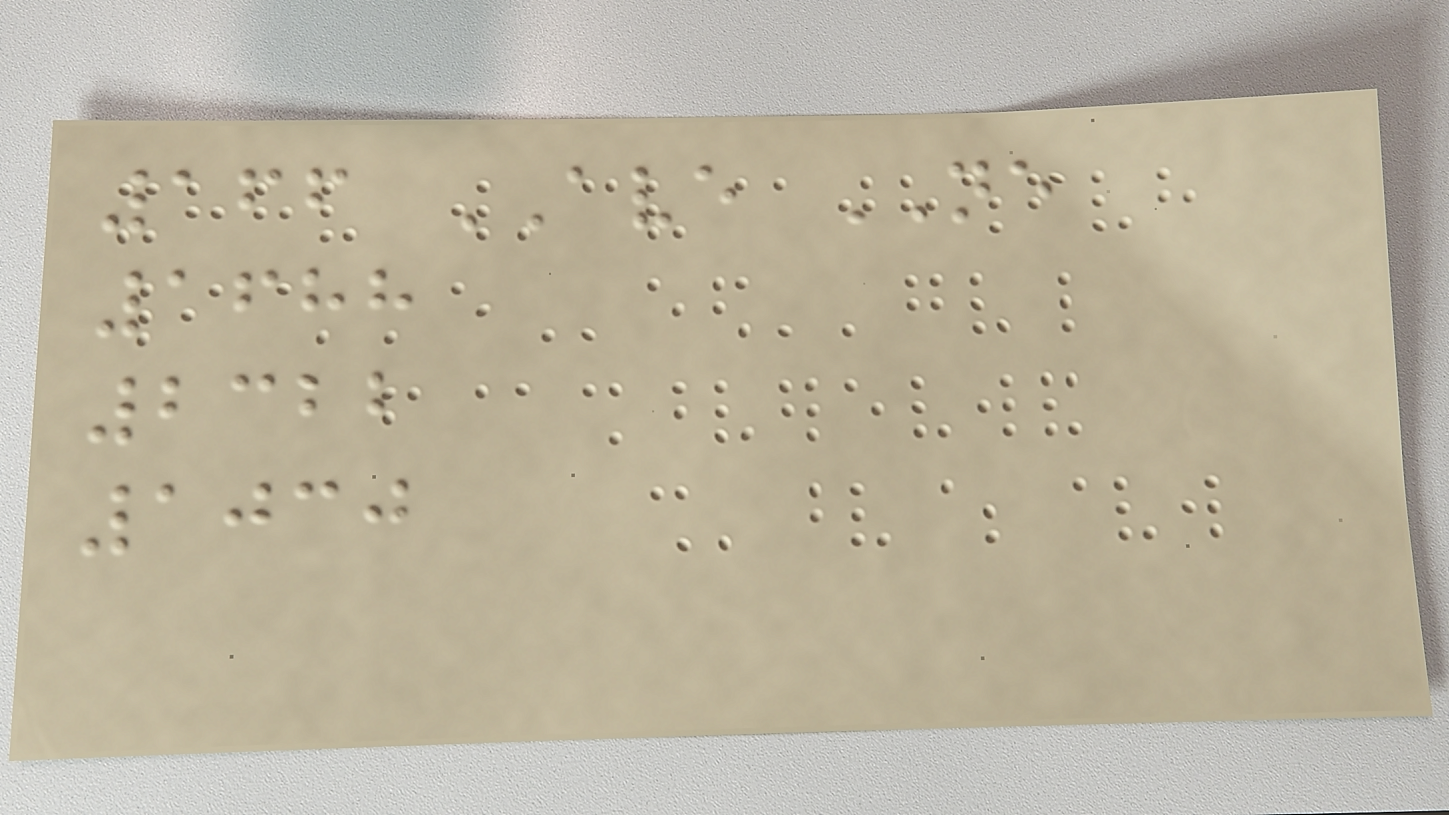166 AVE NE
1688
2322
1030
